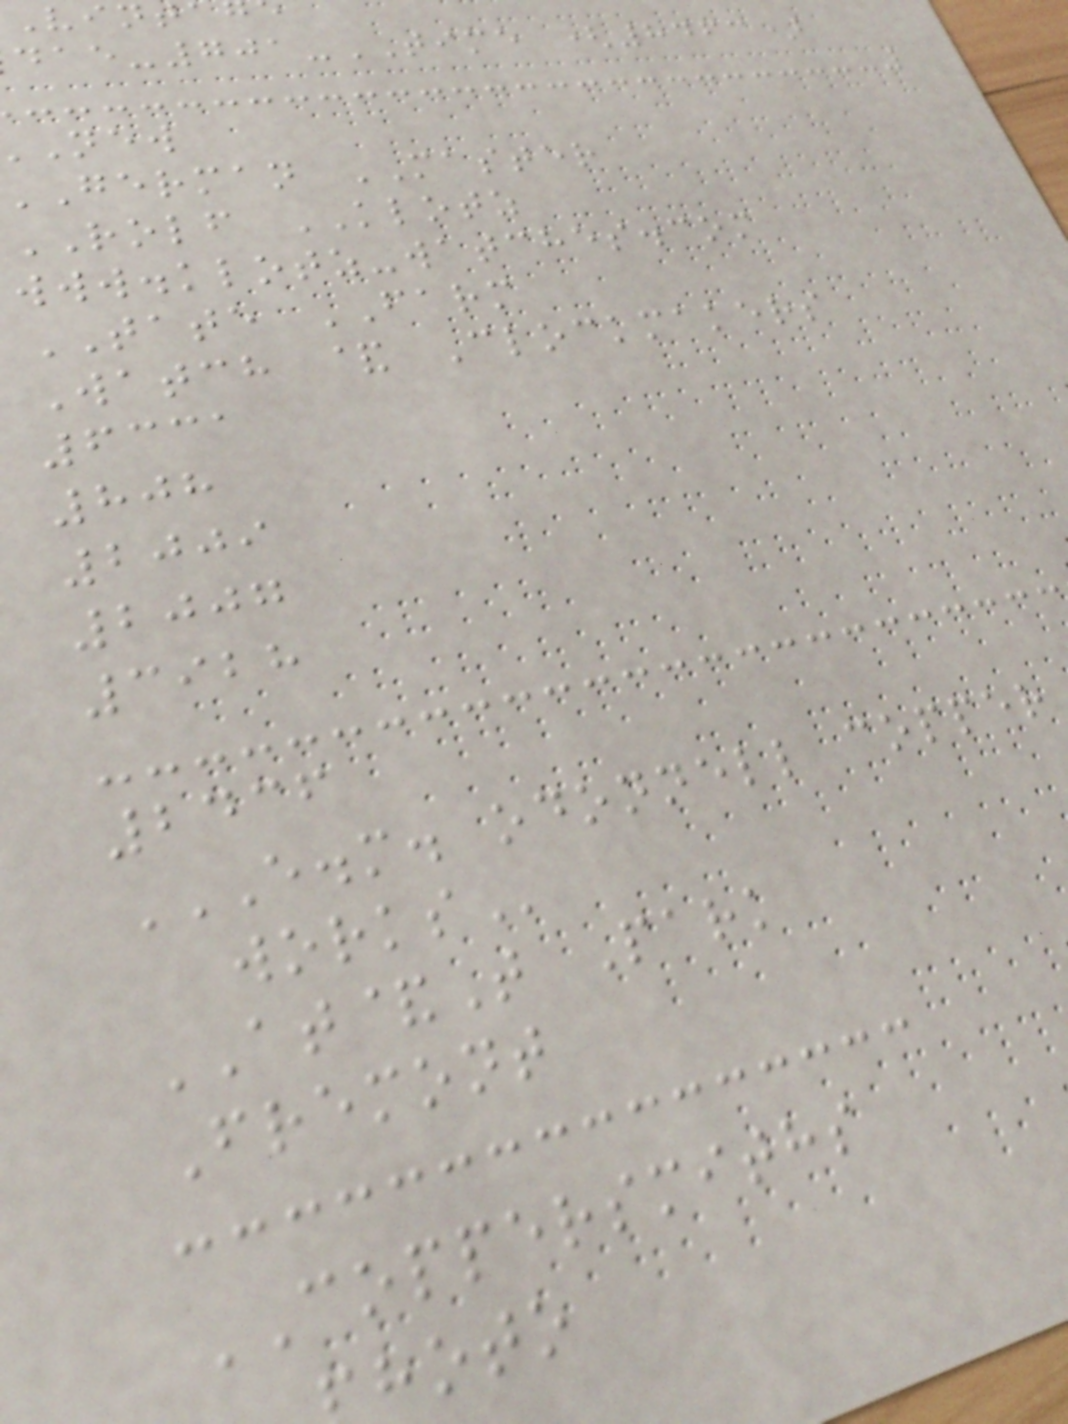-701-TIME (8463)
german MASTER
ROLF KLOTZ
www.klotz-watches.com
TATE FARM
Watch & Clockmakers
6331
808
2009
2007
3928
2436
E.M. ODONNELL COPPER
AT&T Park
Fremont
COPPERSMITHS
hoto
